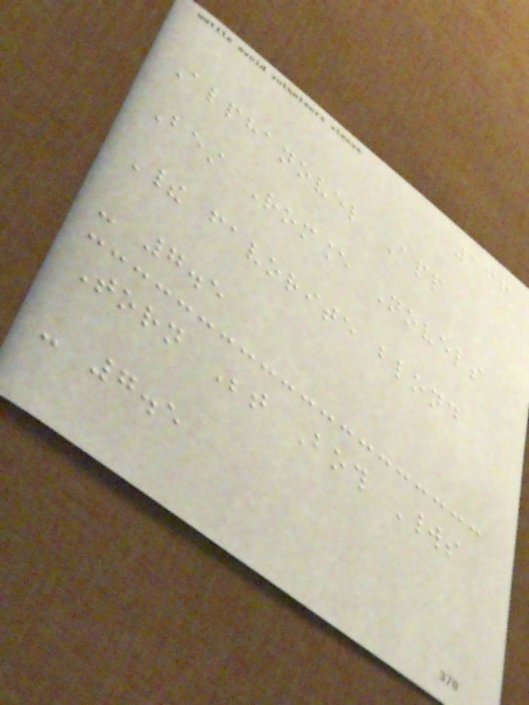166
Alphanovel App
Best Romance Novels
Their favorite blond
- 7.5
Torn Between Both Worlds
- 7.5
